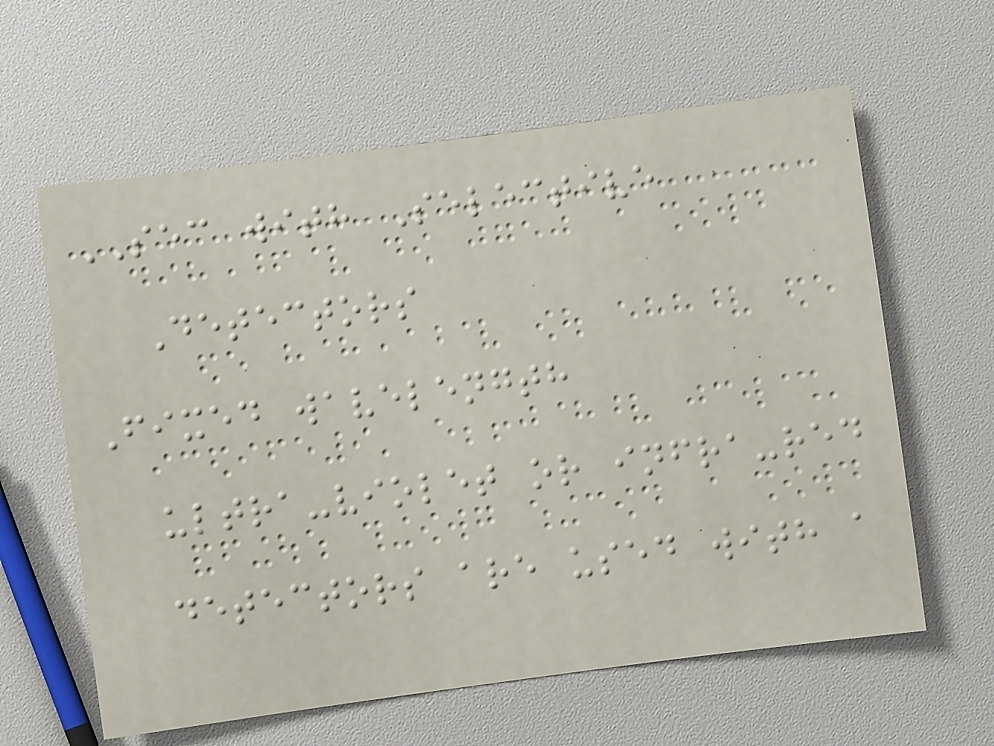SEC with Selective
Detectors
Fixed wavelength
ultra-violet or infra-red
detectors are used with a
